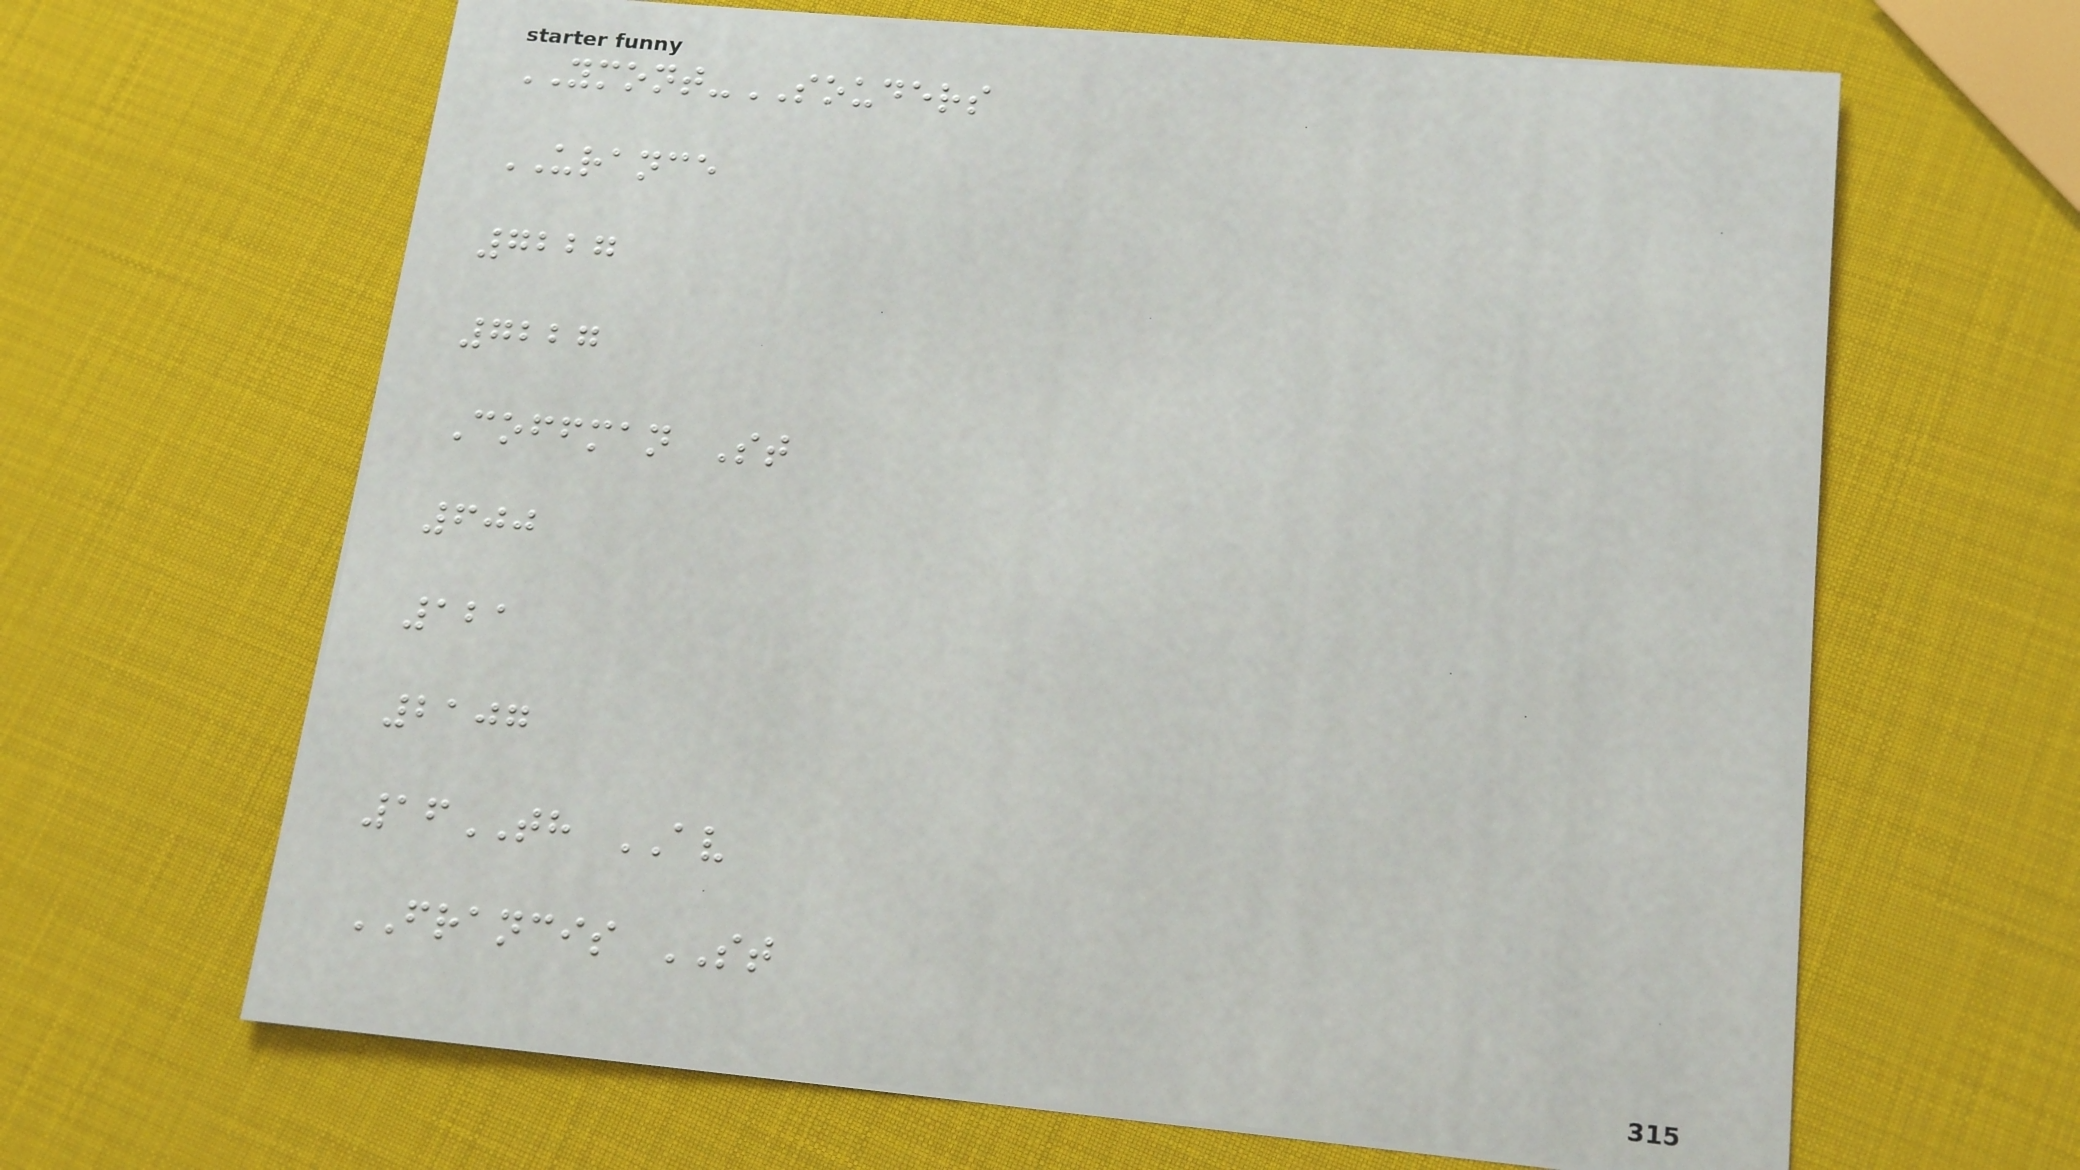YMONT-SOUDERS
URANCE
7227
7227
Coffman St
600
121
2107
16TH AV
FRANCIS ST
